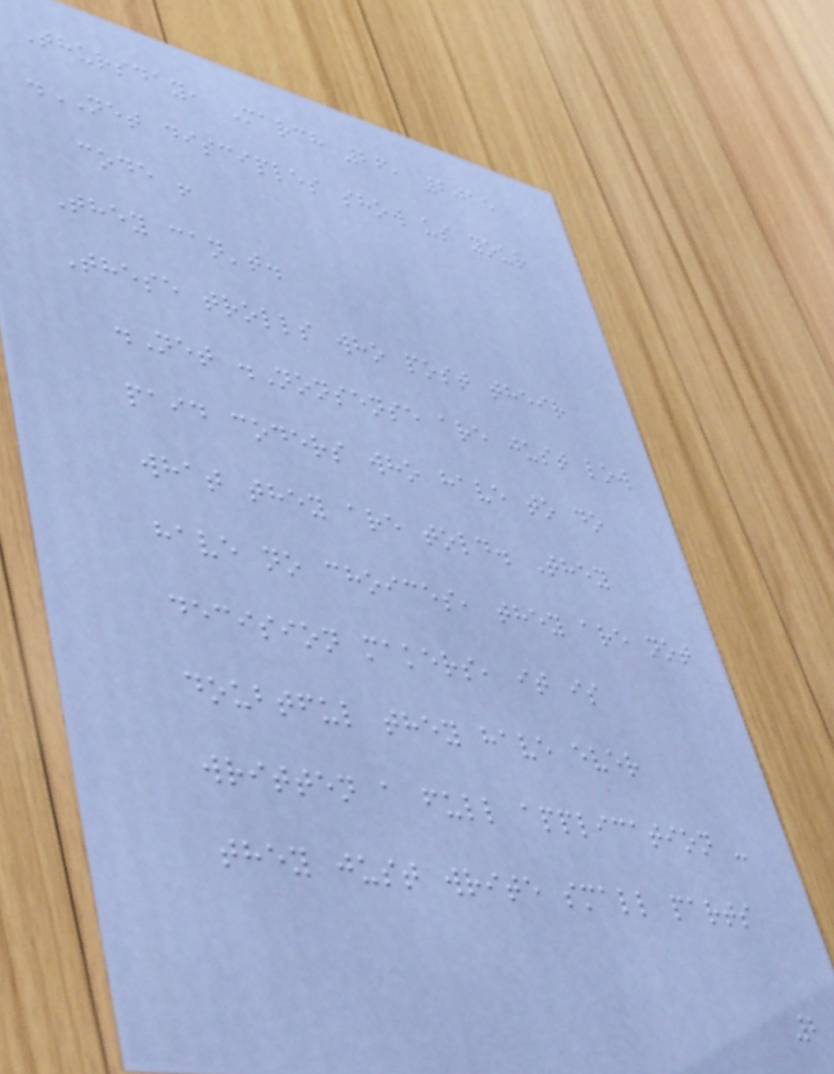Thursday, March 26, 2015
.NET disciples show us your
code !
They can't.
These trolls who post their
.Net .Nonsense are just low
paid coders who have to do
what they are told. They
have no choices, they are not
decision makers, it is
doubtful they have ever
written a full application -
they just write small parts
2
